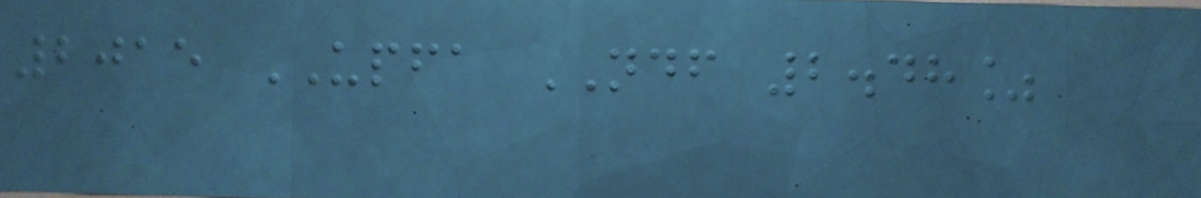2015 UPFA NDF 2.48%
